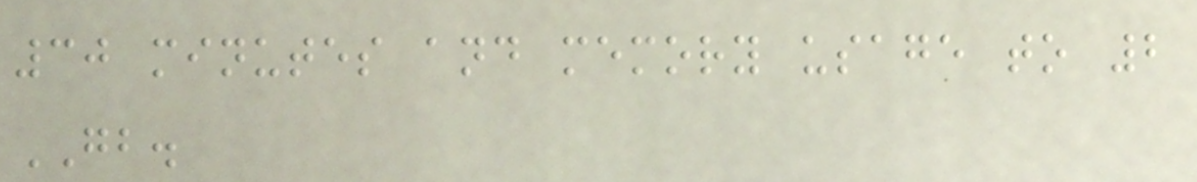30 minutes and memory usage to 2
GB.
